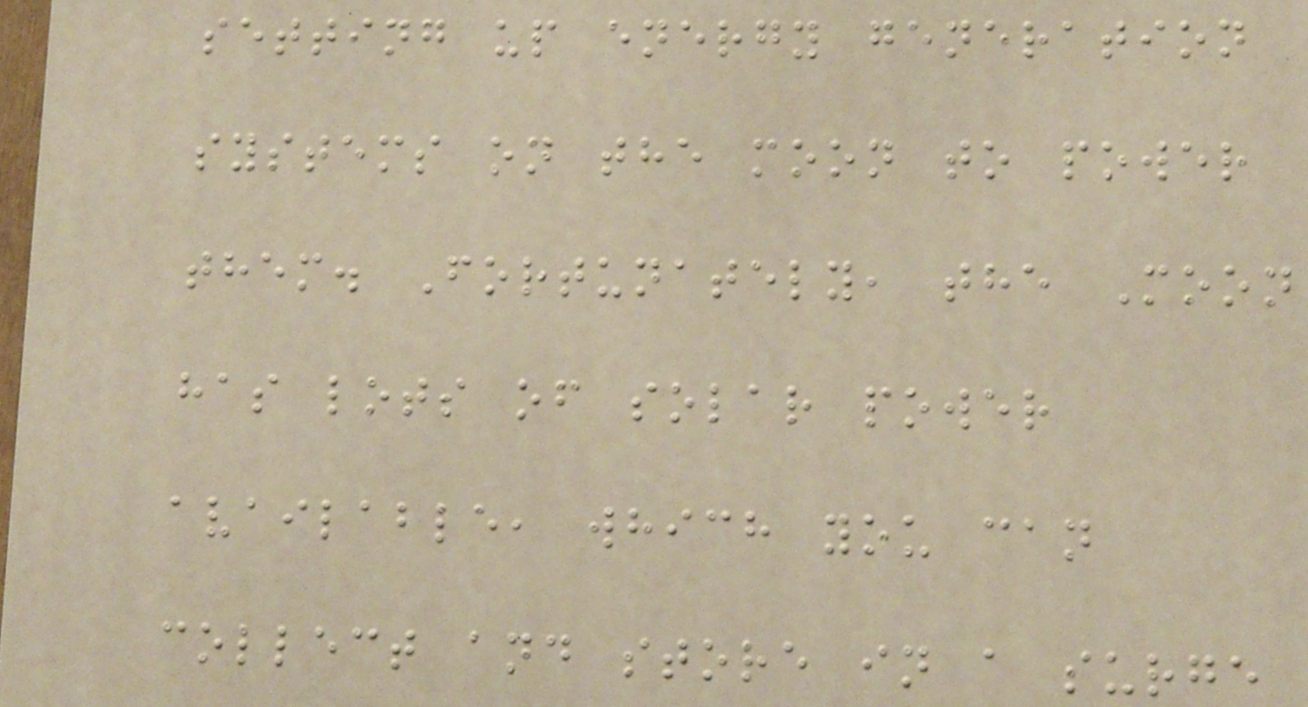setting up energy generation
systems on the moon to power
them. Fortunately, the Moon
has lots of solar power
available, which you can
collect and store in a surge
